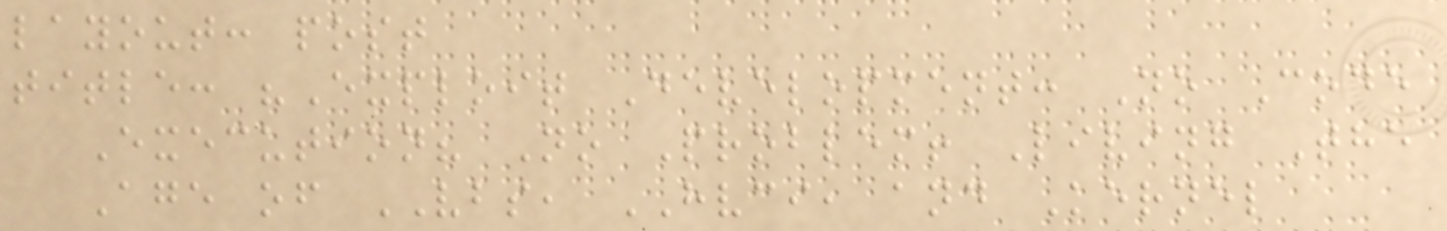layout: post
title: "Exploit Development: No Code
Execution? No Problem! Living The
Age of VBS, HVCI, and Kernel
